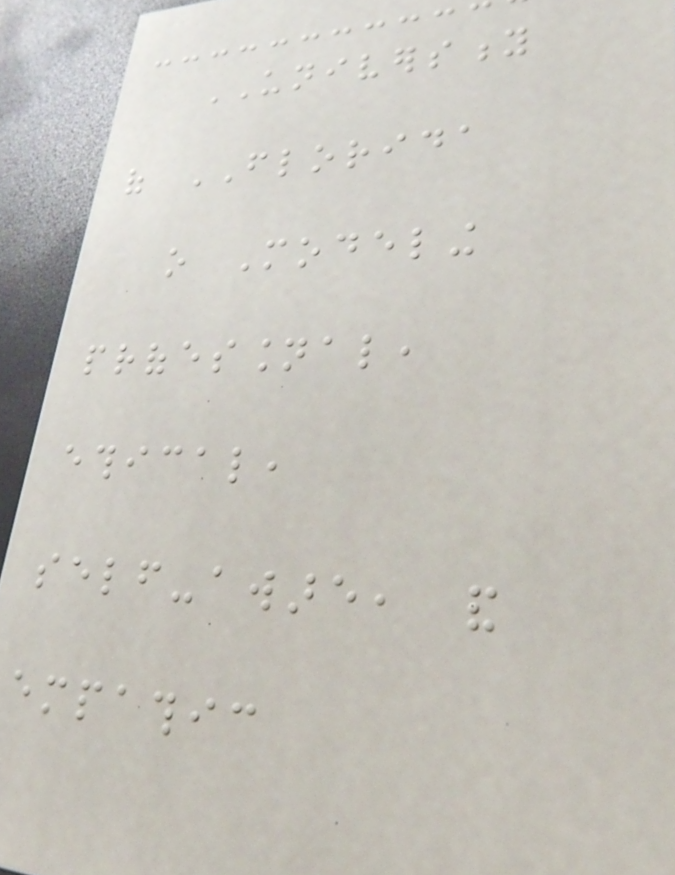UNIVERSITY
of FLORIDA
o Modeling
professional,
ethical,
self-aware, and
empathic
